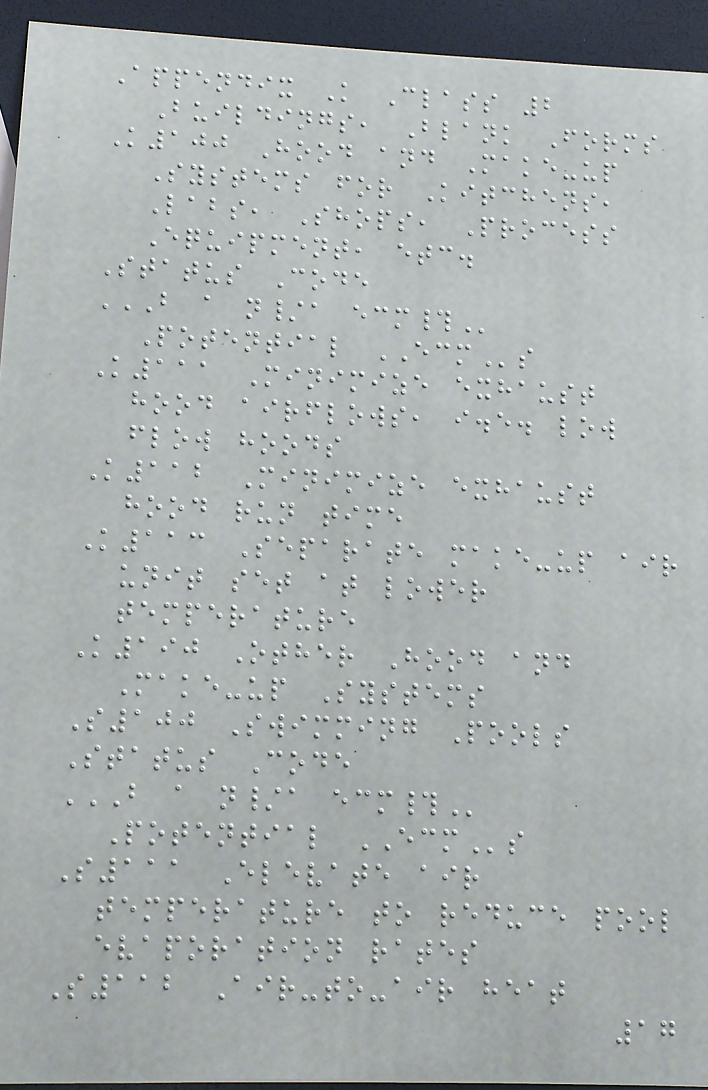Appendix K Class 2
Buildings, Blank Forms
K100 Hood and Make-up
Systems for Kitchens,
Labs, Shops, Process
Equipment, etc.
Status Code
B A N/A ECM#
Potential ECMs
K111 Minimize exhaust
hood airflows, i.e. low
flow hoods
K112 Minimize exhaust
hood run time
K113 Separate make-up air
unit set at lower
temperature
K190 Other Hood and
Make-up Systems
S100 Swimming Pools
Status Code
B A N/A ECM#
Potential ECMs
S111 Elevate air
temperature to reduce pool
evaporation rates
S112 Air-to-air heat
17
